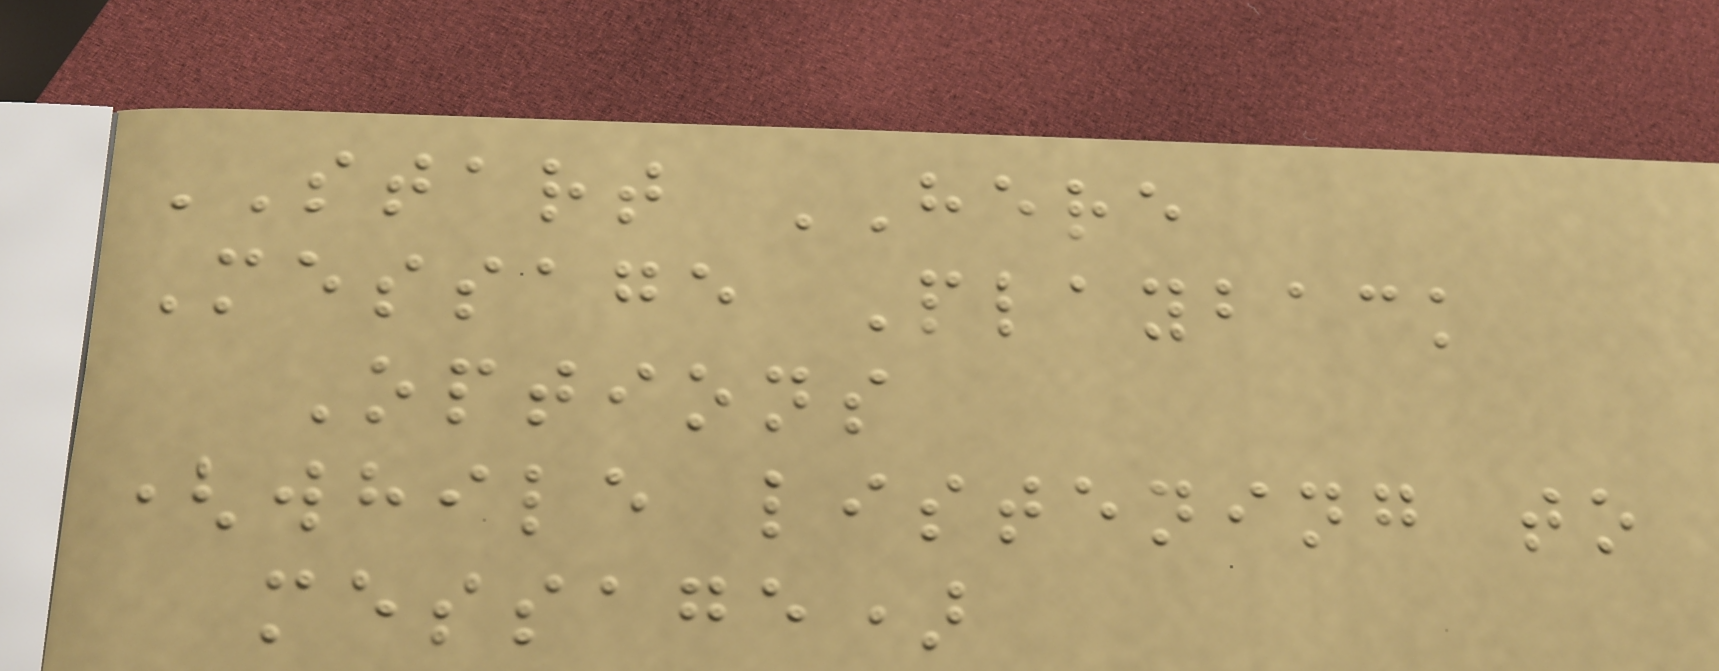START HERE
Message Playback
Options
(while listening to
message)
